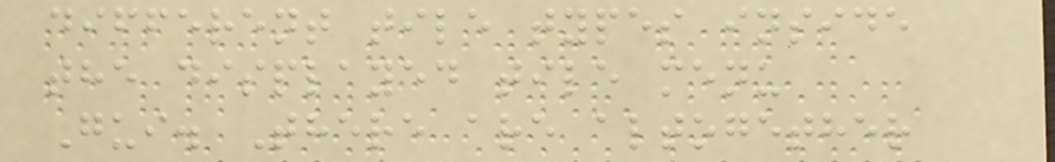different tile types inside
the displayed tile menu
Gui. There are altogether
